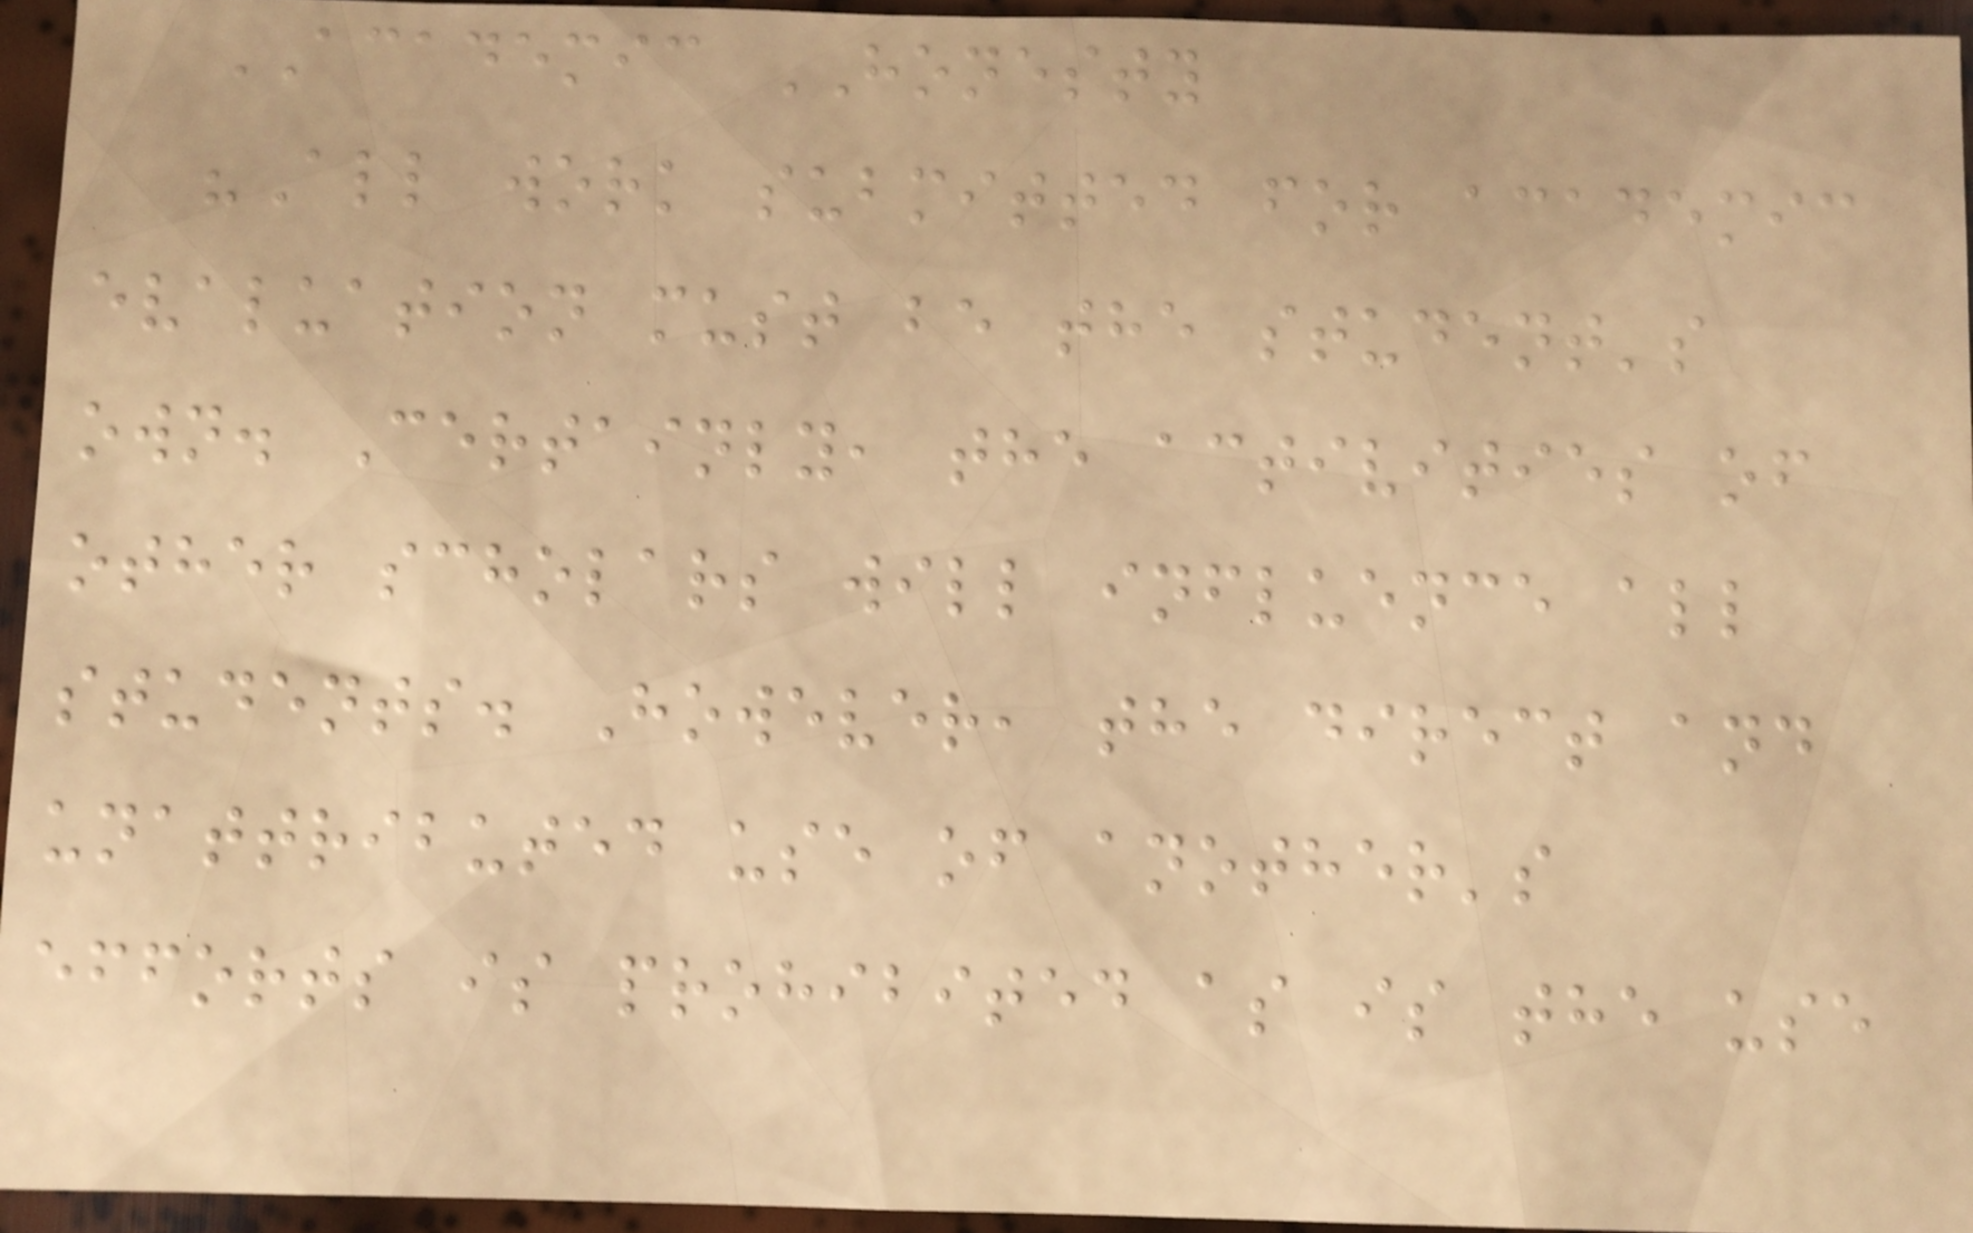ACADEMIC HONESTY
"All work submitted for academic
evaluation must be the student's
own. Certainly, the activities of
other scholars will influence all
students. However, the direct and
unattributed use of another's
efforts is prohibited as is the use
